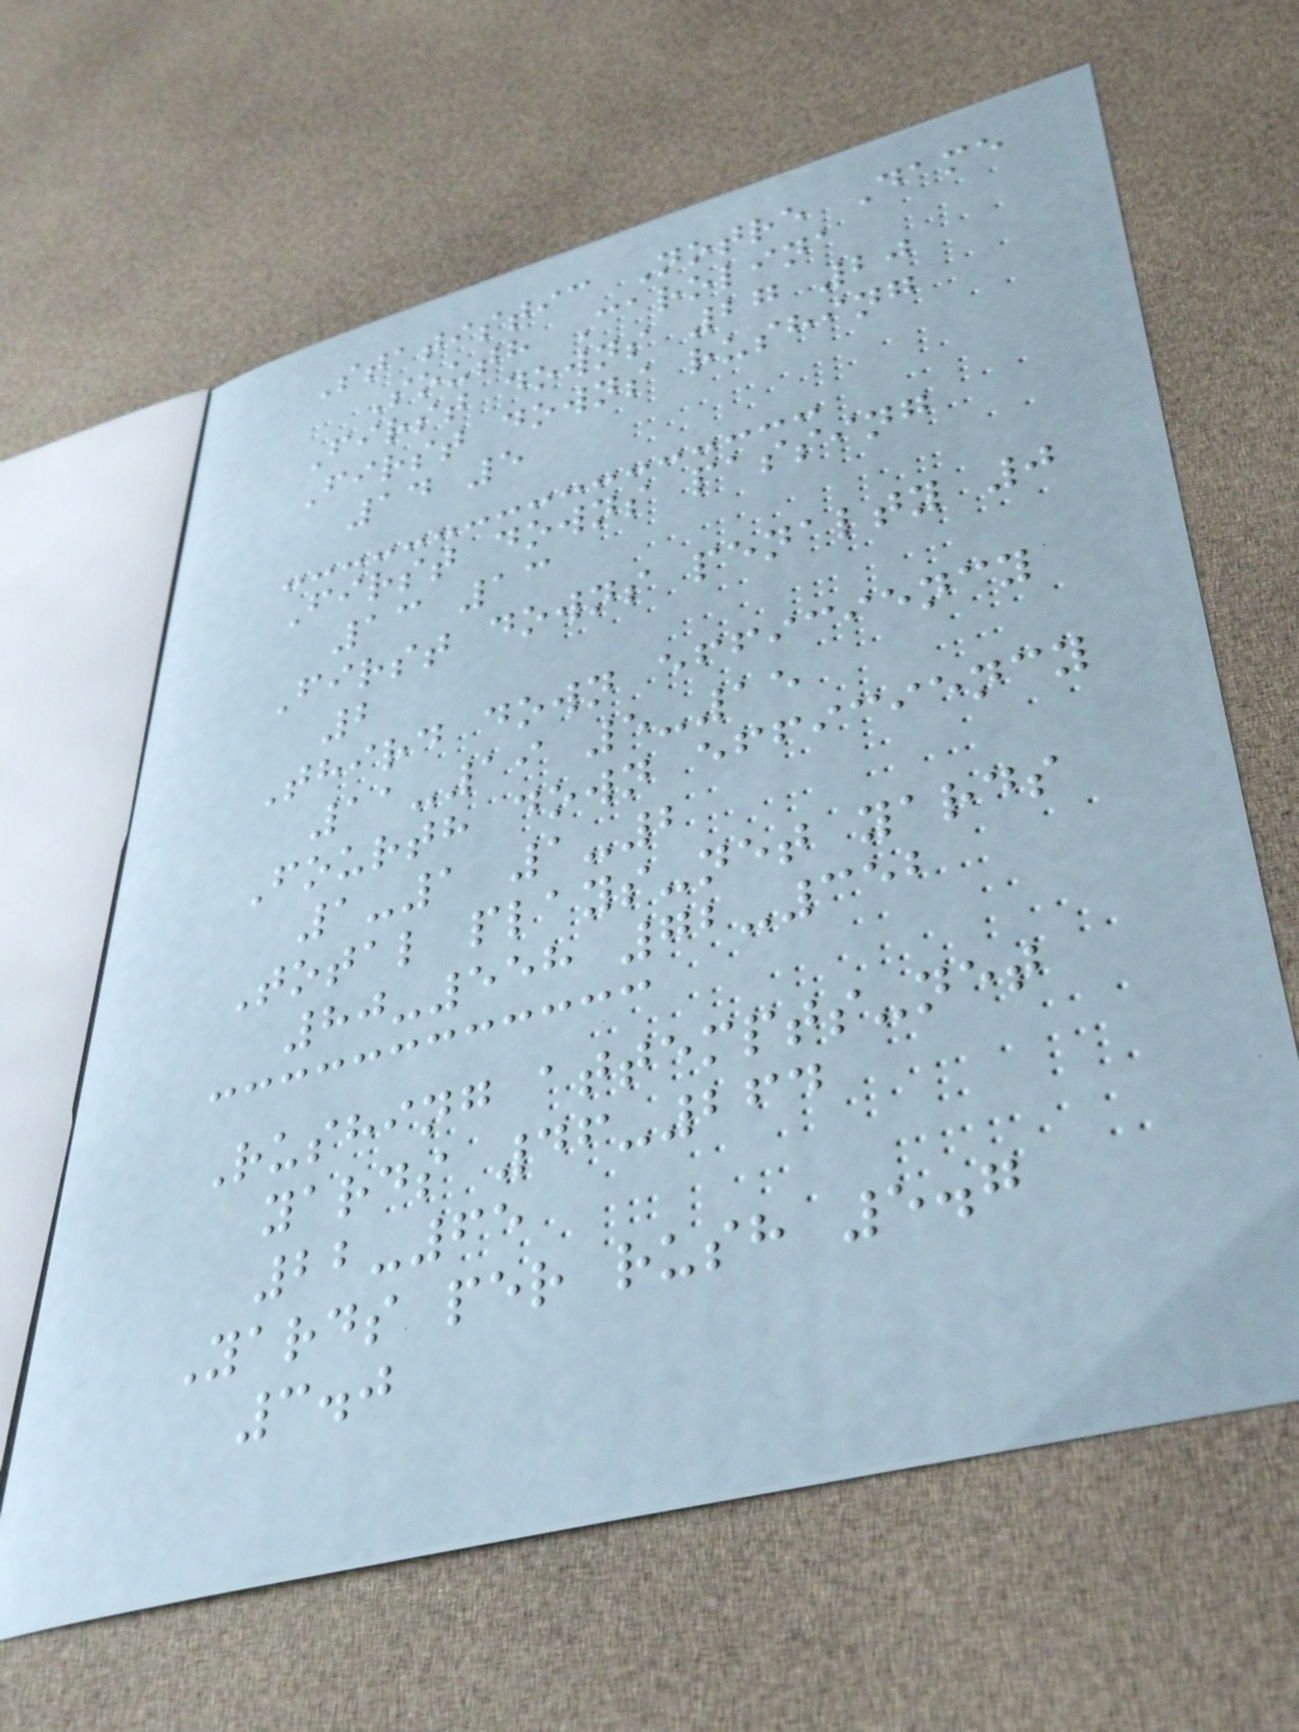Statistic Notre Dame
South Carolina
First downs 27 20
First downs rushing
14 5
First downs passing
13 13
First downs penalty 0
2
Third down efficiency
11-19 5-15
Fourth down efficiency
1-1 1-2
Total plays-net yards
80-558 72-352
Rushing attempts-net
yards 46-264
22-65
Yards per rush 5.7
3.0
